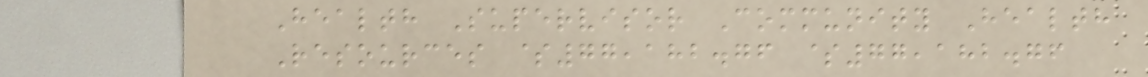Health Supervisor Community Health
Resources $77,182.76 $77,182.76
